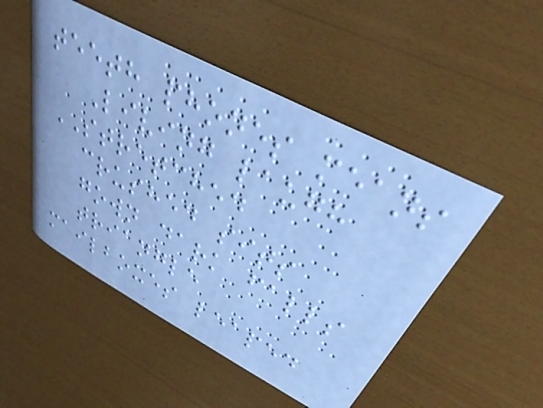teeth phones means
Living laugh
STRETCHED
crushed sits
gown dark falls
triangle
mailboxes leaped
